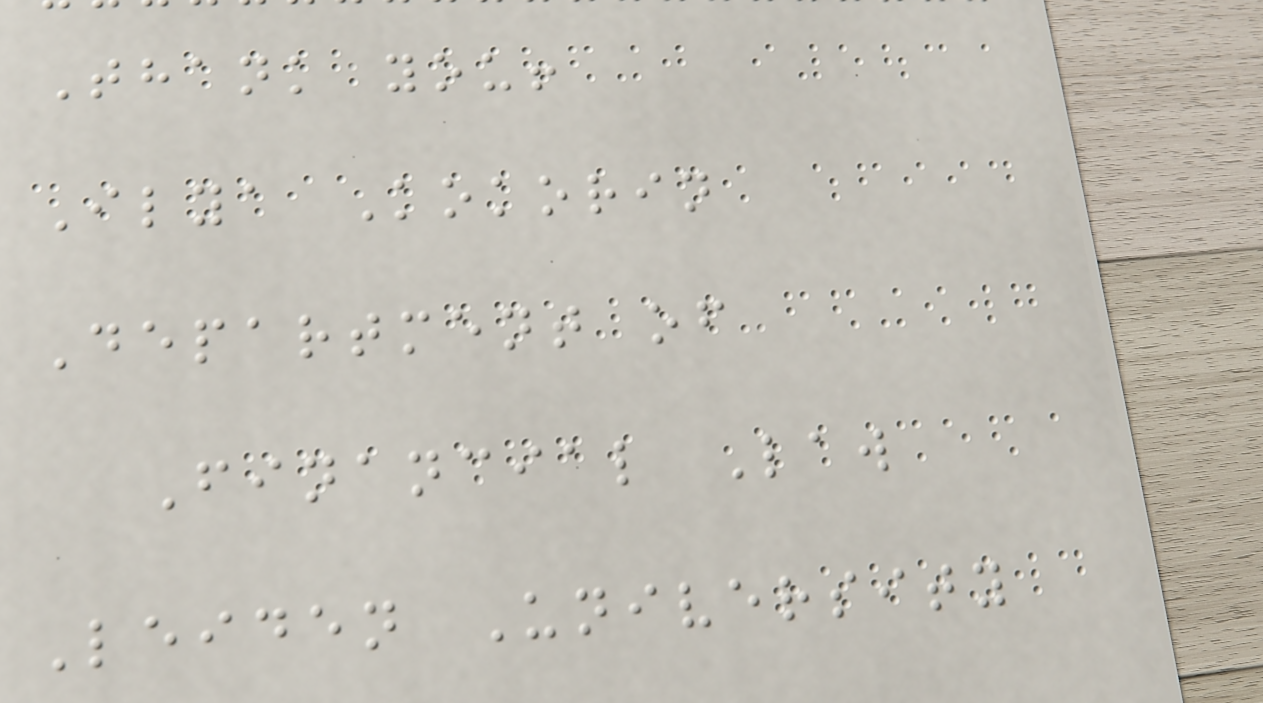Thank you!
Ilya Kokorin
Department of
Financial Law
Leiden University
